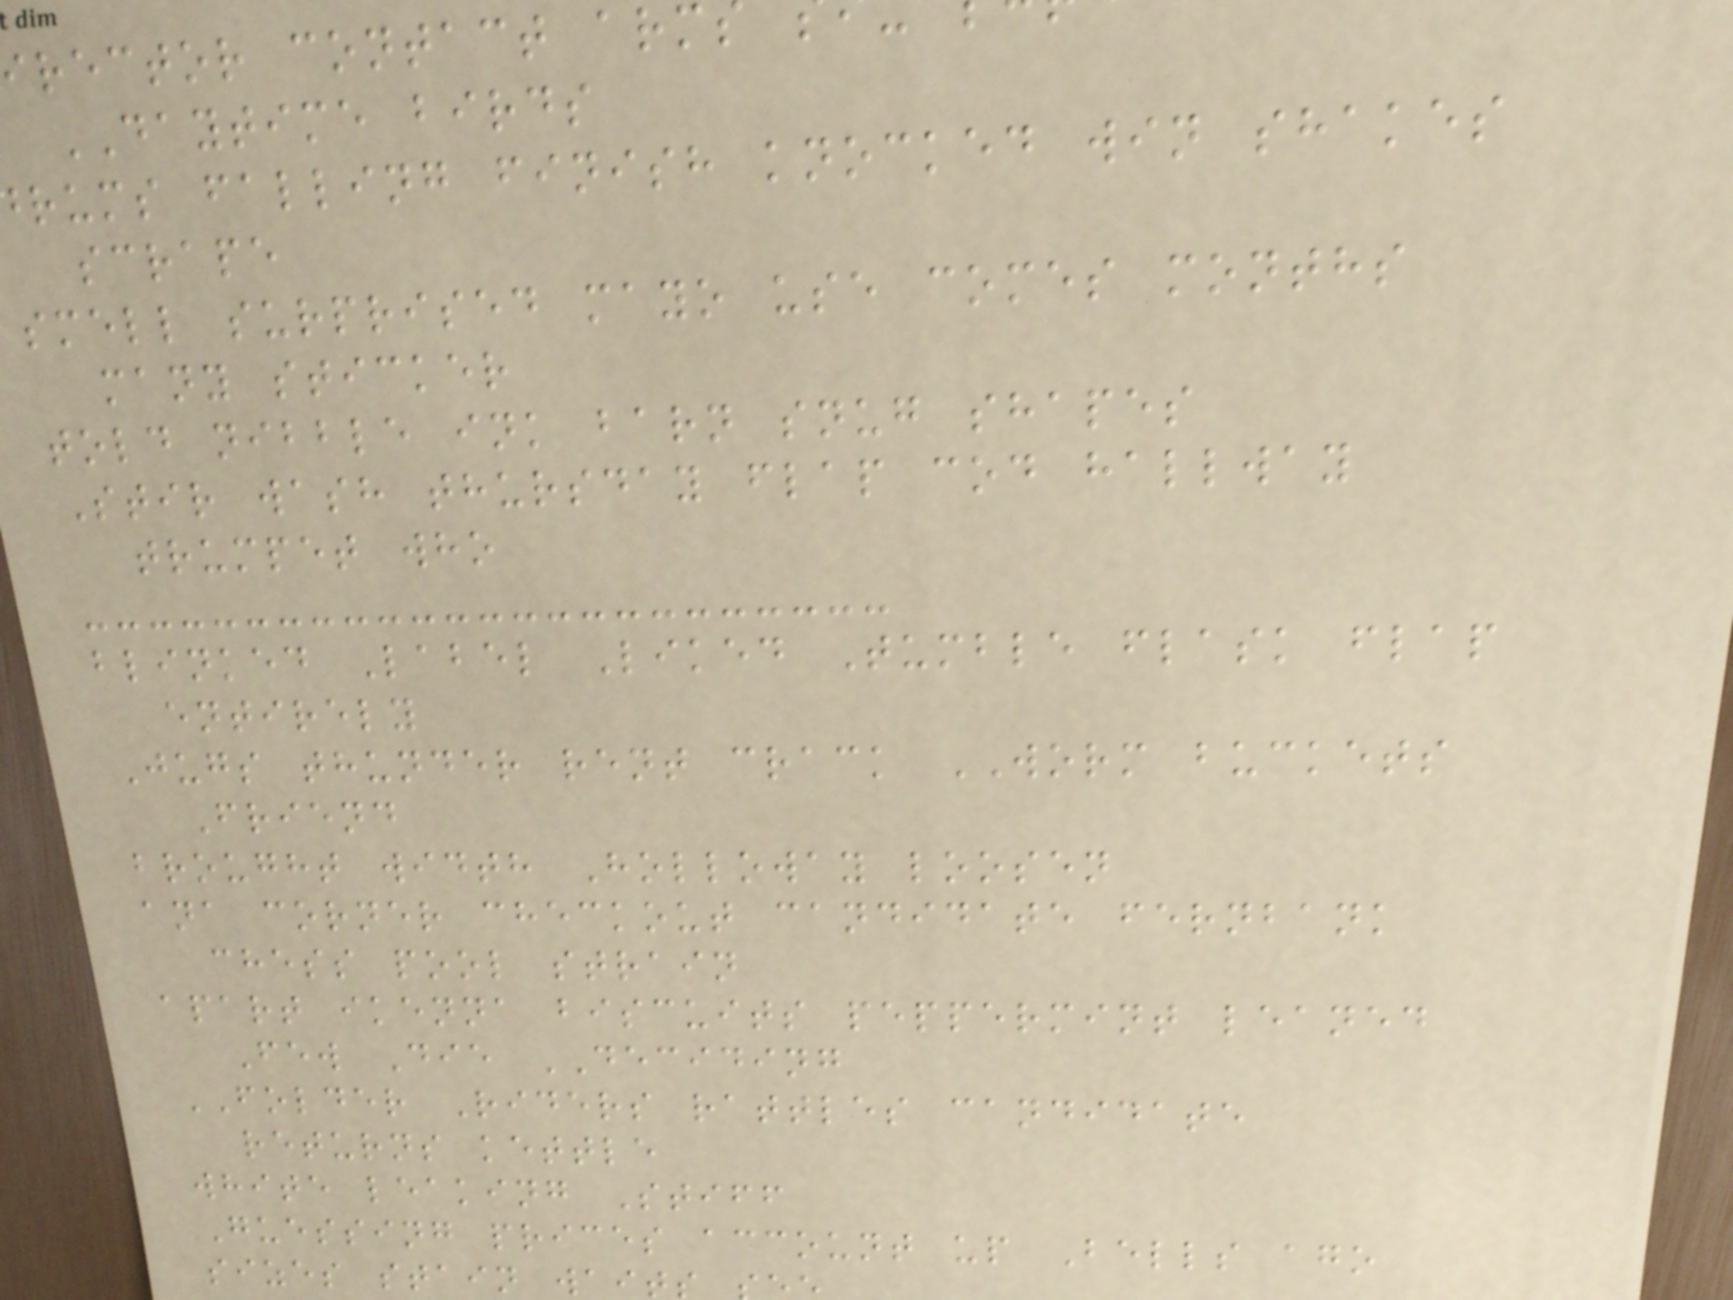rector contact arm
DAYTIME birds
rums falling finish knocked win shakes
scrape
smell surprised mayo use comes months
many sticker
told nibble ink barn snug shapes
Stir wash thursday flap cod hallway
trumpet who
blinked Label Liked Tumble flask flap
entirely
Jugs thunder rent crack WORM buckets
Friend
brought width Holloway loosen
ana corner checkout candidate fernbank
chess pool strain
apart ikenna biscuits peppermint leaned
Few Die DECIDING
FOLDER Riders rattles candidate
returns kettle
white leaking Stiff
Guessing prices account up Bells ago
sizes stain wait
